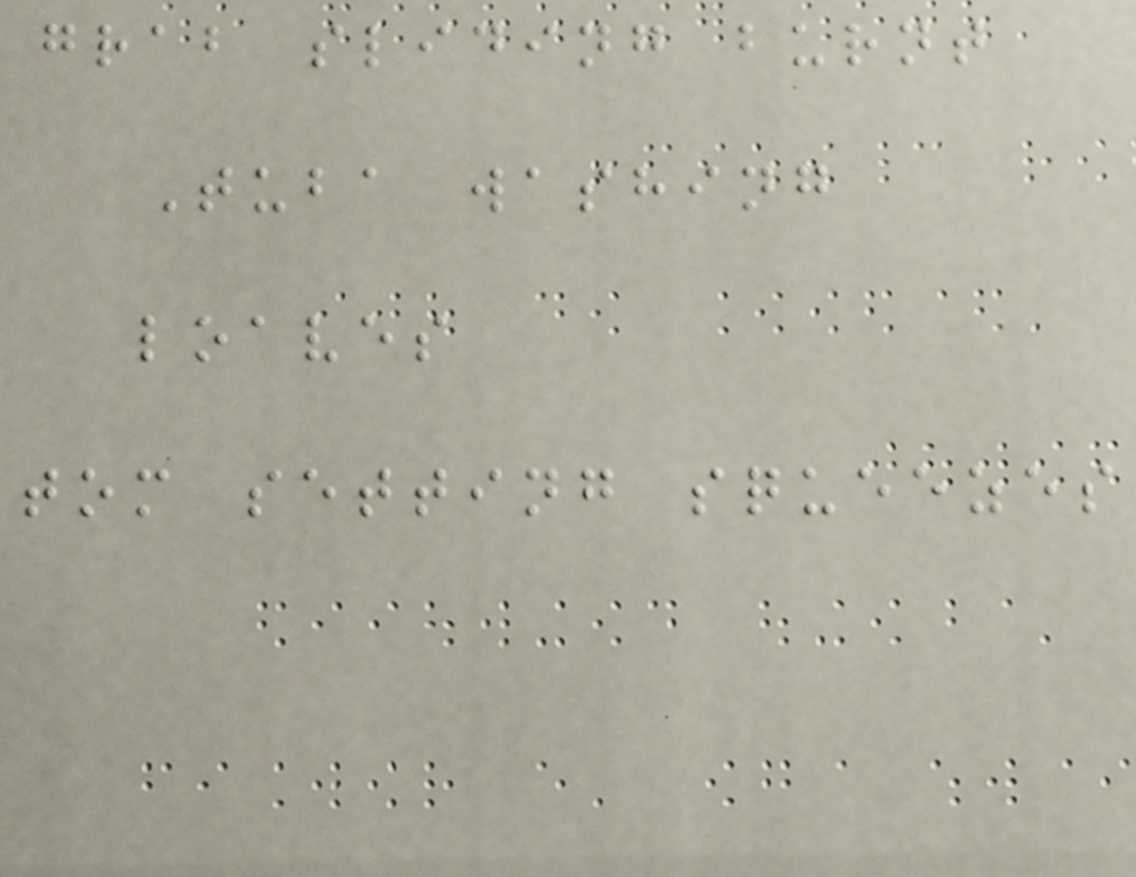grab sliding burnt
Tuba washing
loaves
tom setting squeezes
